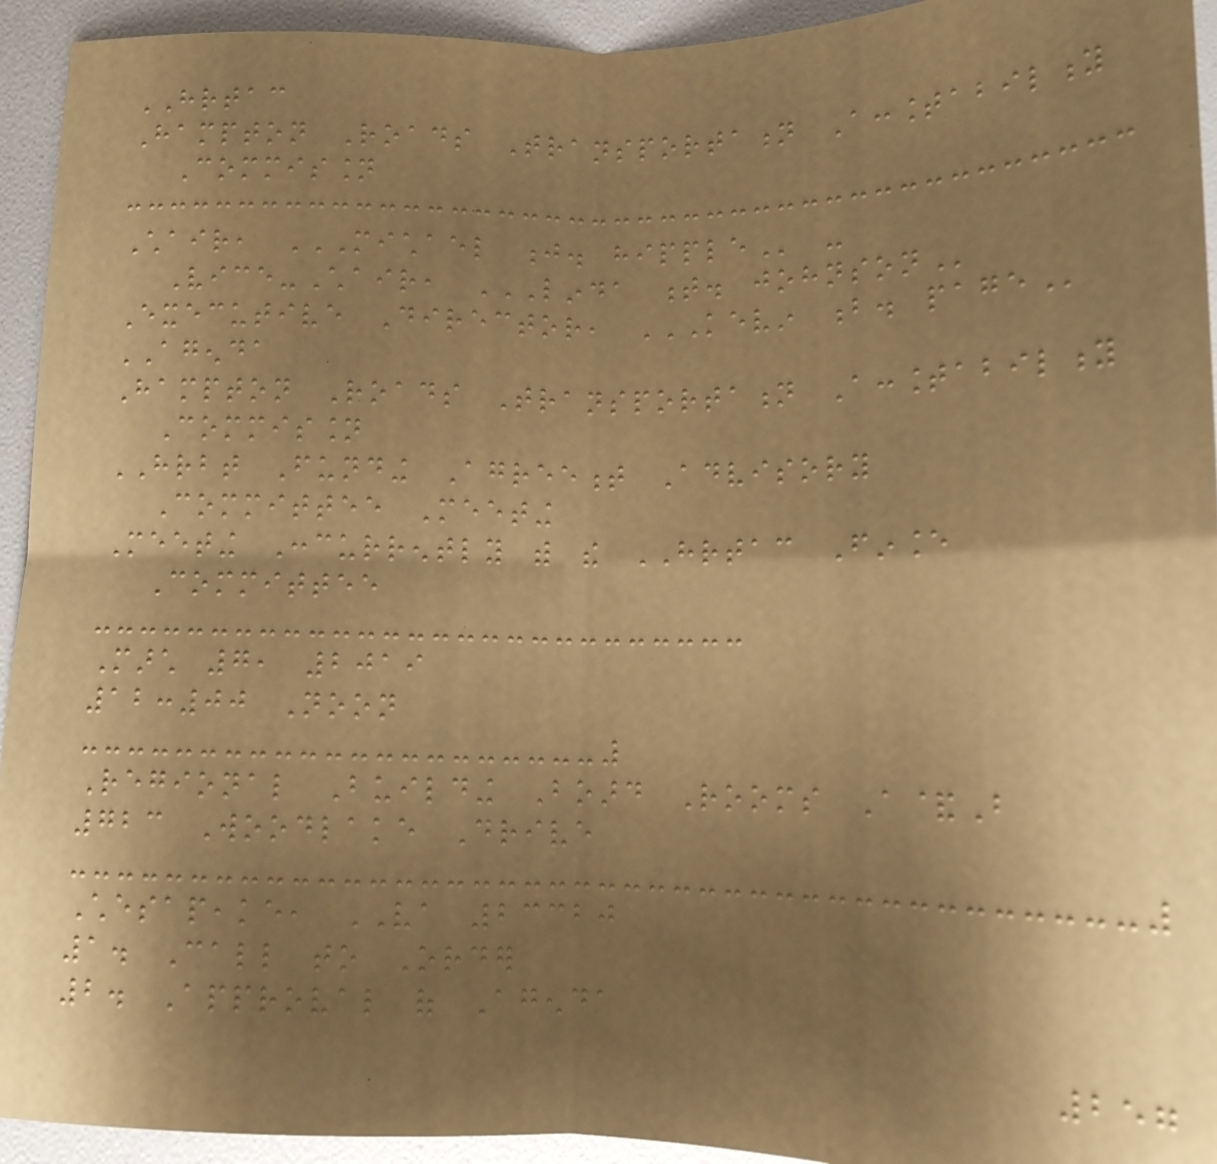HRTAC
Hampton Roads Transportation Accountability
Commission
Chair, MICHAEL J. HIPPLE -
Vice-Chair, LINDA T. JOHNSON
Executive Director, KEVIN B. PAGE
AGENDA
Hampton Roads Transportation Accountability
Commission
HRBT Funding Agreement Advisory
Committee Meeting
Meeting Concurrently with the HRTAC Finance
Committee
March 7, 2019
12:00 Noon
Regional Building Board Rooms A&B
723 Woodlake Drive
Chesapeake, VA 23320
1. Call to Order
2. Approval of Agenda
257
